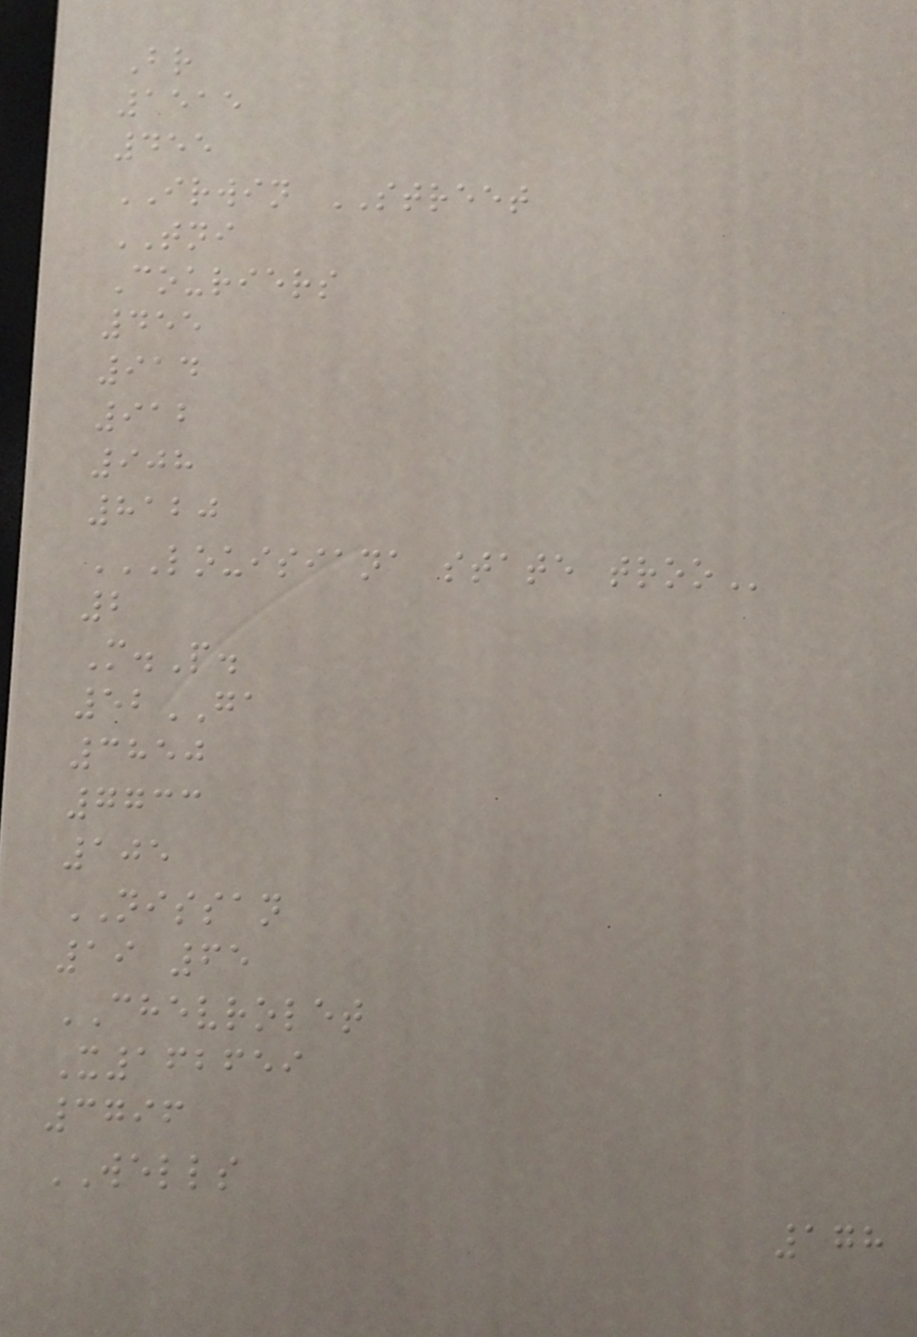Br
1515
455
IRWIN STREET
TNI
Couriers
455
914
912
908
8120
LOUISIANA STATE TROO
2
M.P.
52GA
3850
7733
105
NISSAN
19 65
CHEVROLET
X162659
3796
WELLS
178
